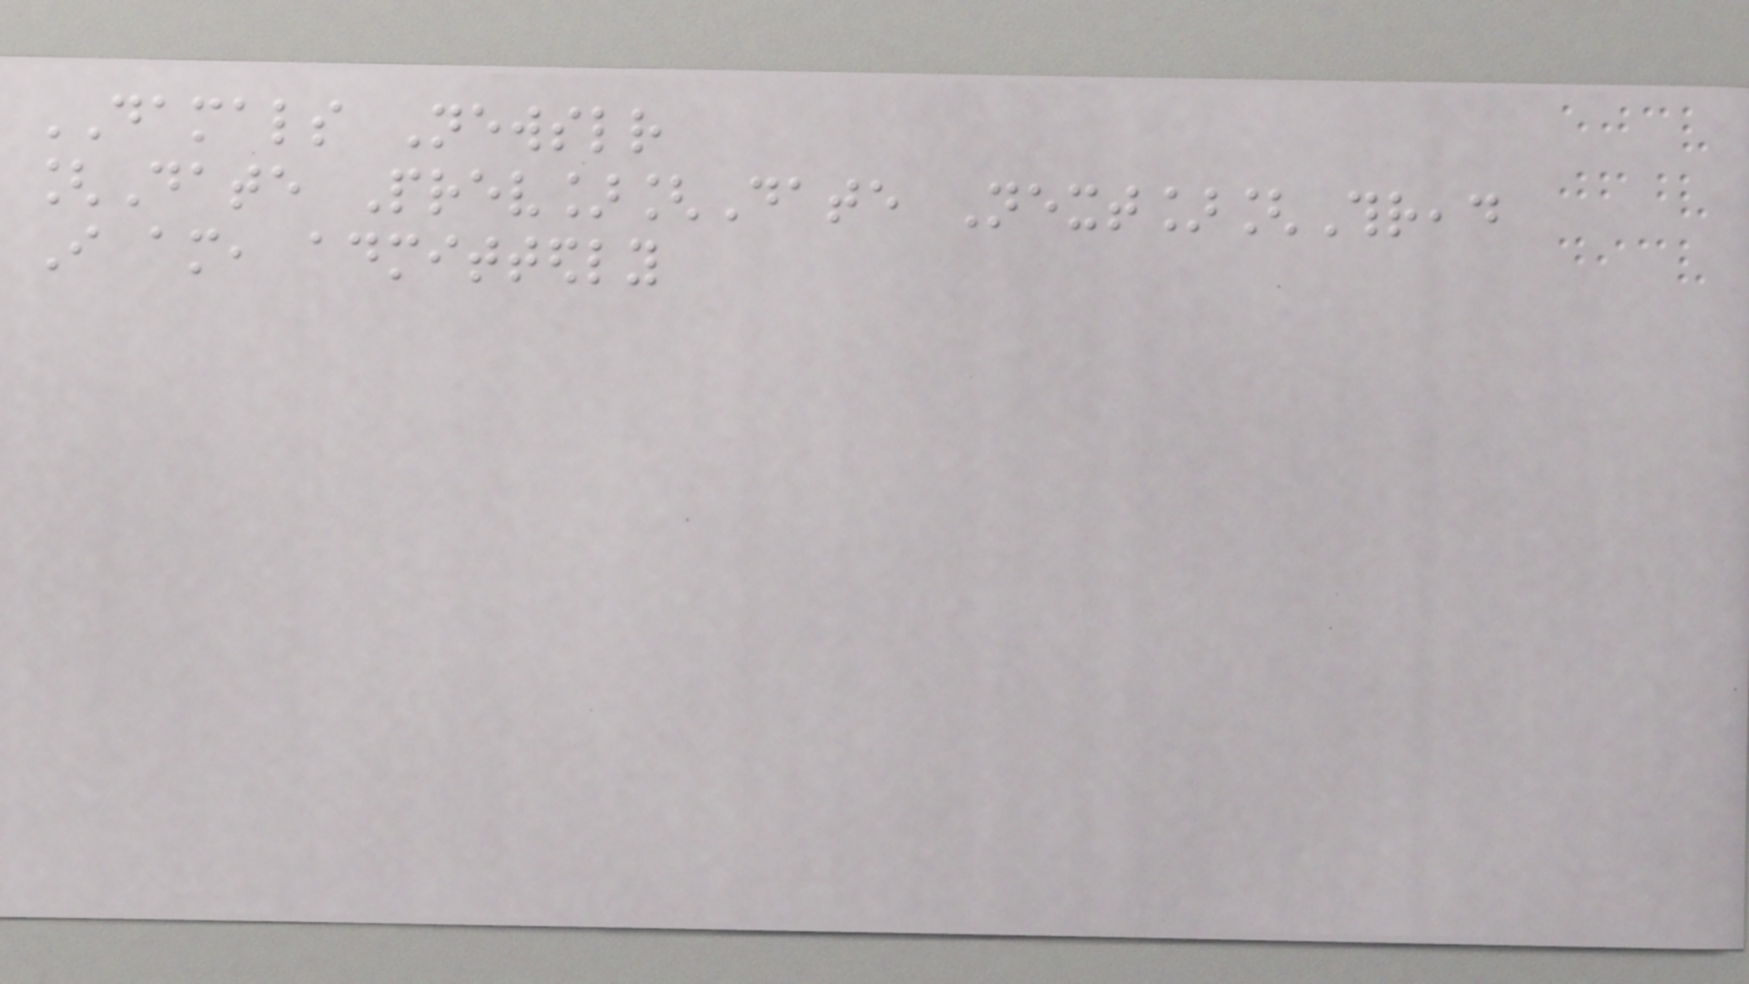DAMALS Newsletter
[Date Prev][Date Next][Thread
I am, admittedly
